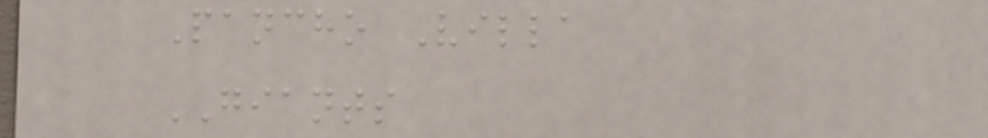Pancho Villa
GIANTS
